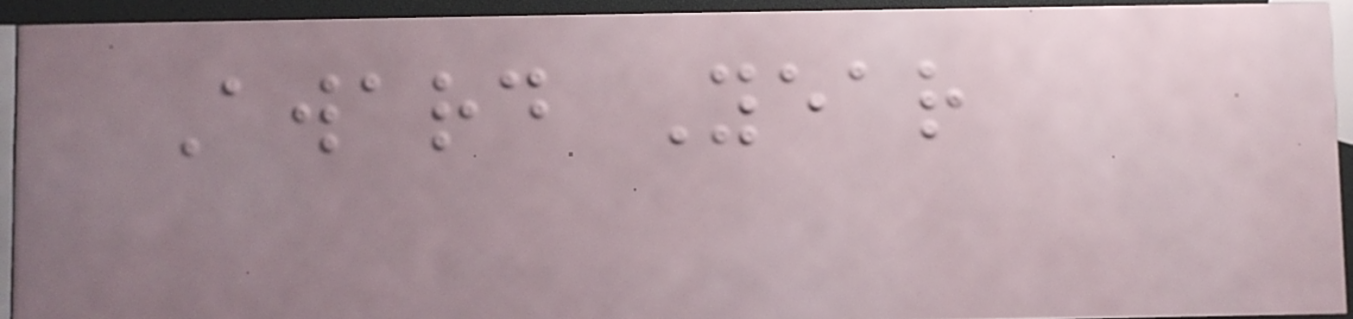Award Year
